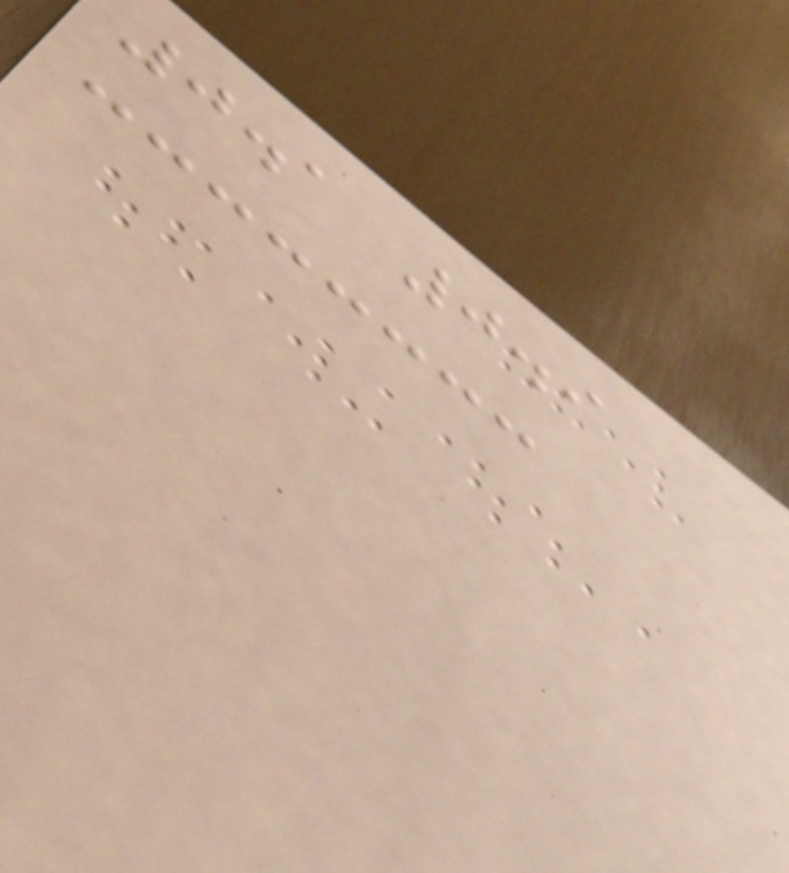0.1 0.9
